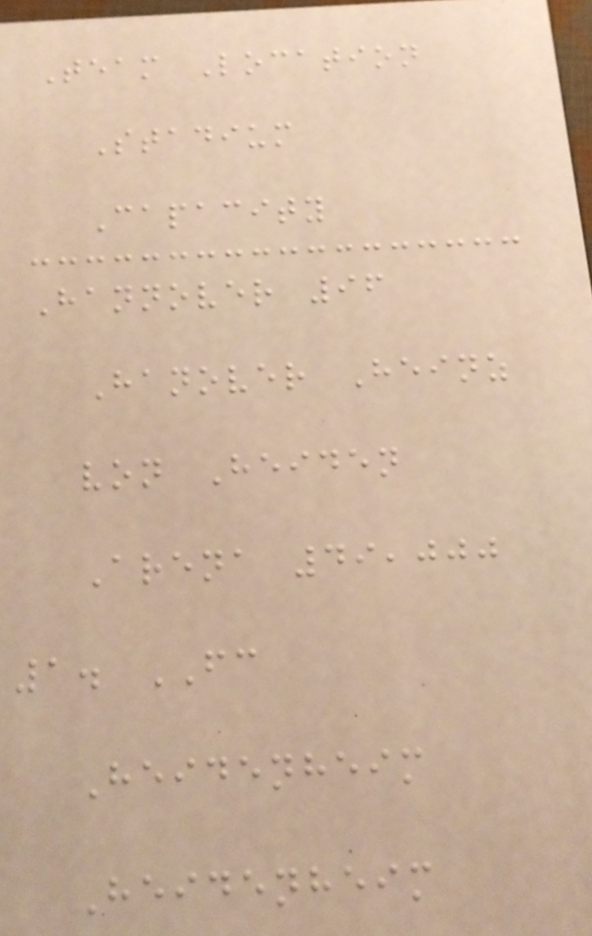Team Location
Stadium
Capacity
Hannover 96
Hanover Heinz
von Heiden
Arena 49,000
1. FC
Heidenheim
Heidenheim
